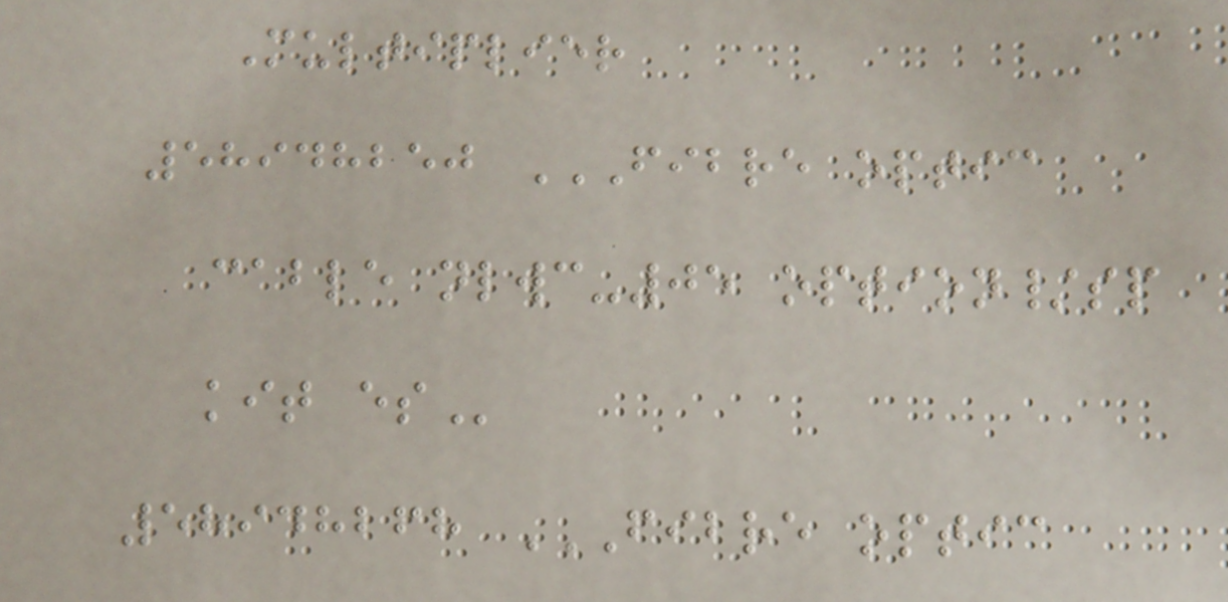Multiplier
58948250 FIBRE OPTIC
CABLE NLWC-05 OPTION/SP
KIT ES
58948268 FIBRE OPTIC
